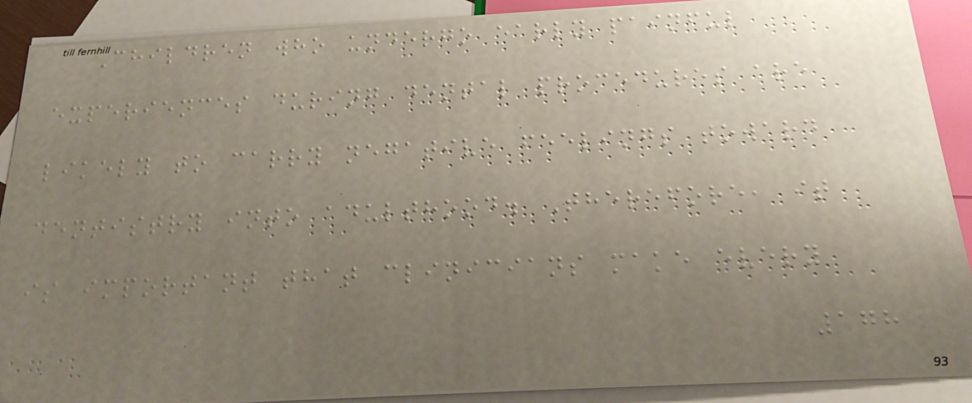Children who undergo early painful
experiences during dental procedures are
likely to carry negative feelings toward
dentistry into adulthood. Therefore, it
is important that clinicians make every
178
